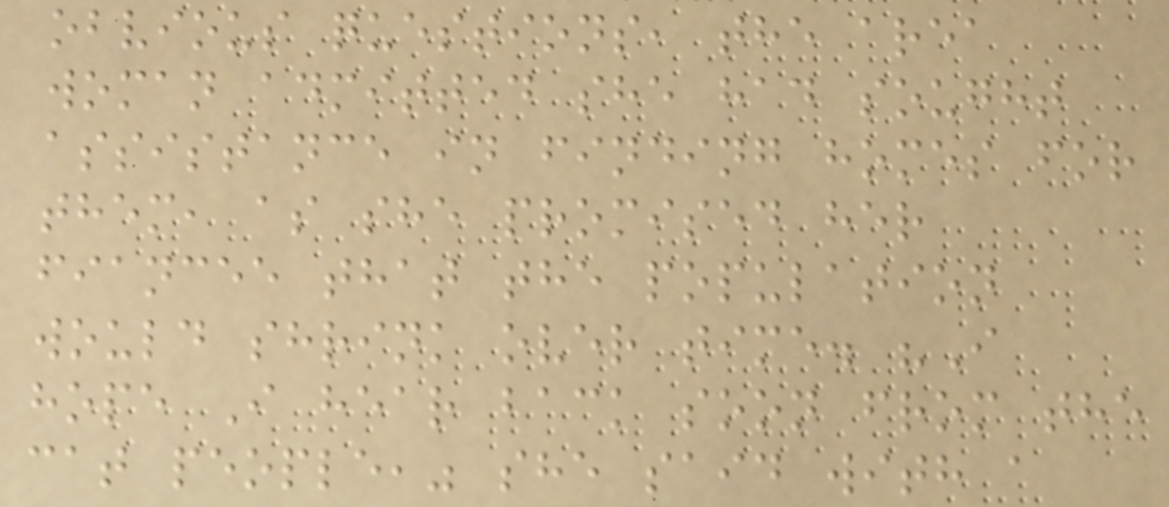obvious questions, the area
woman admitted she had sought
assistance in finding homes for
them, as she promised her
fiancee that the population
would shrink over time. "I
hope I hear back soon from the
cat people," she said with a
